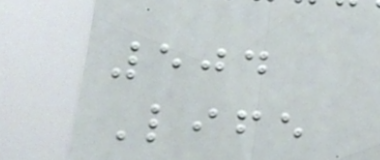504
Life
